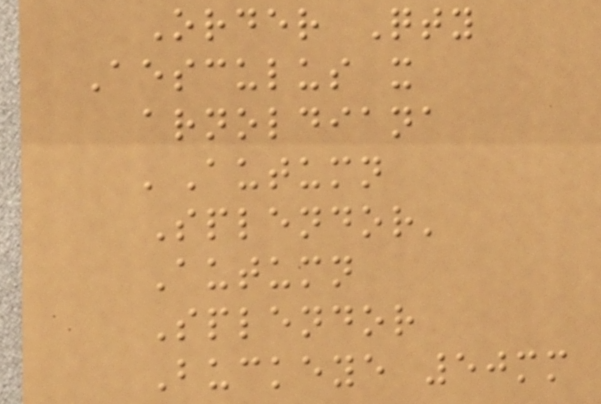Order Qty
Aesculus x
arnoldiana
'Autumn
Splendor'
Autumn
Splendor
Buckeye 50mm
